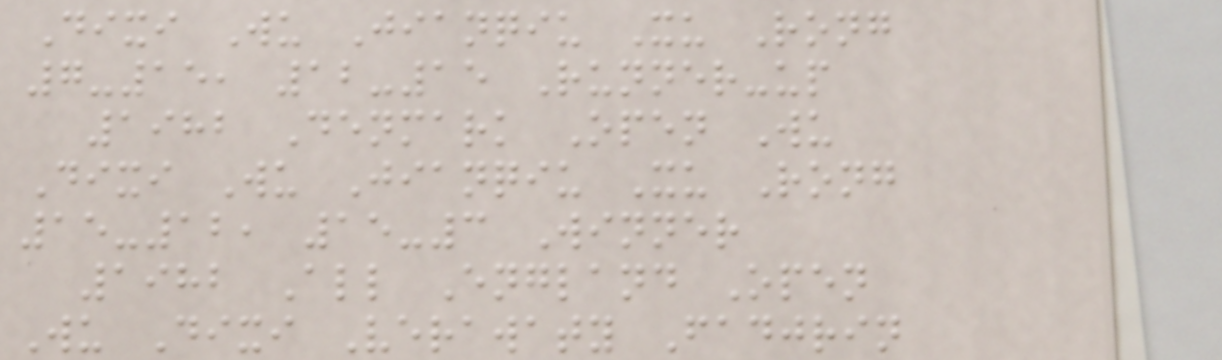Dixi Wu Jianqiu Xu Rong
7-15, 12-15 Runner-up
1982 Denmark Open Wu
Dixi Wu Jianqiu Xu Rong
15-12, 15-3 Winner
1982 All England Open
Wu Dixi Verawaty Fadjrin
